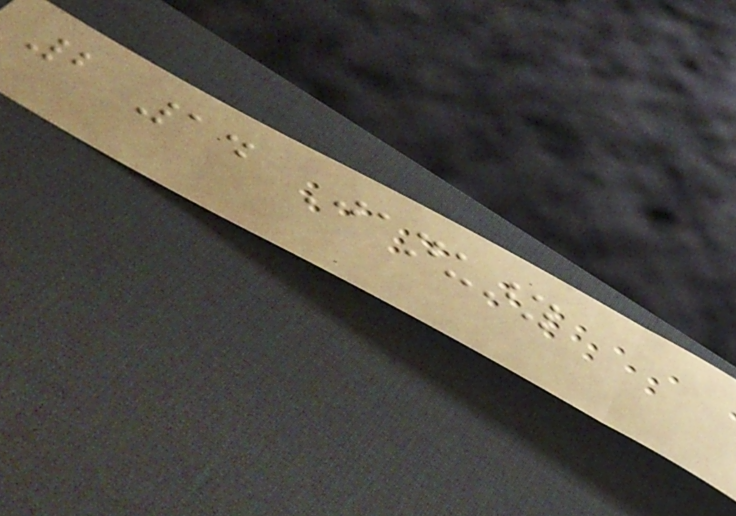2 14 January
